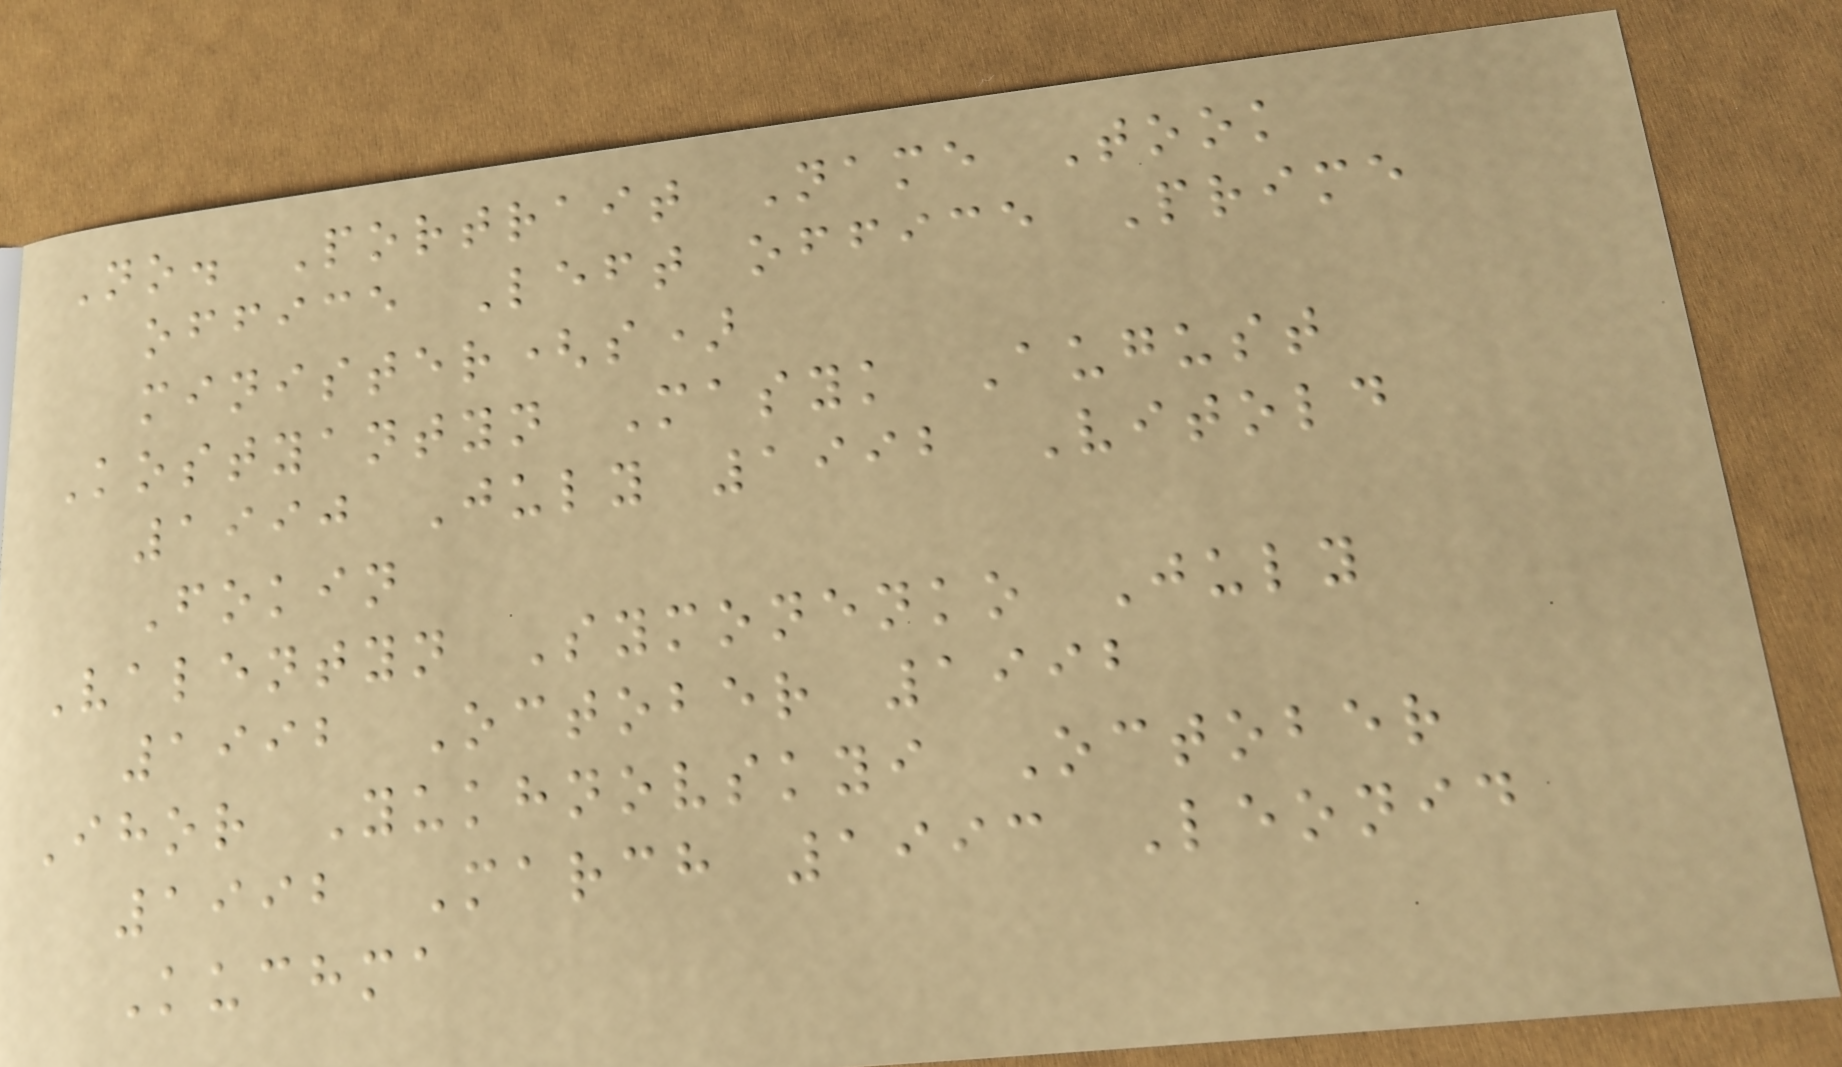No. Portrait Name Took
office Left office Prime
minister(s)
Kostyantyn Masyk August
1990 July 1992 Vitold
Fokin
Valentyn Symonenko July
1992 October 1992
Ihor Yukhnovskyi October
1992 March 1993 Leonid
Kuchma
